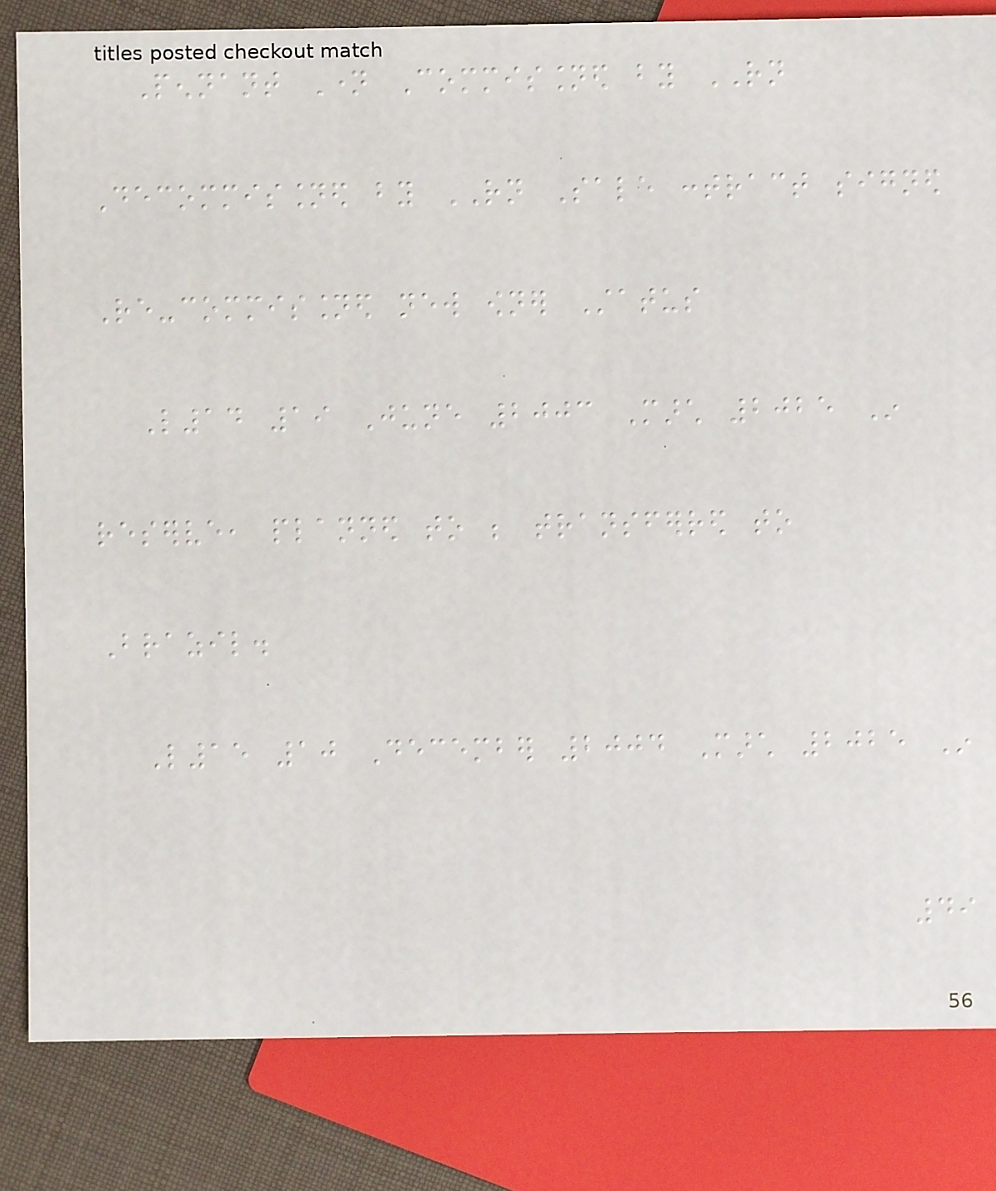Pennant Name Commissioned by RN
Decommissioned by RN Sale contract signed
Re-commissioned new owner Status
L14 19 June 2003 March 2025 In
reserve, planned to be transferred to
Brazil.
L15 10 December 2004 March 2025 In
49
